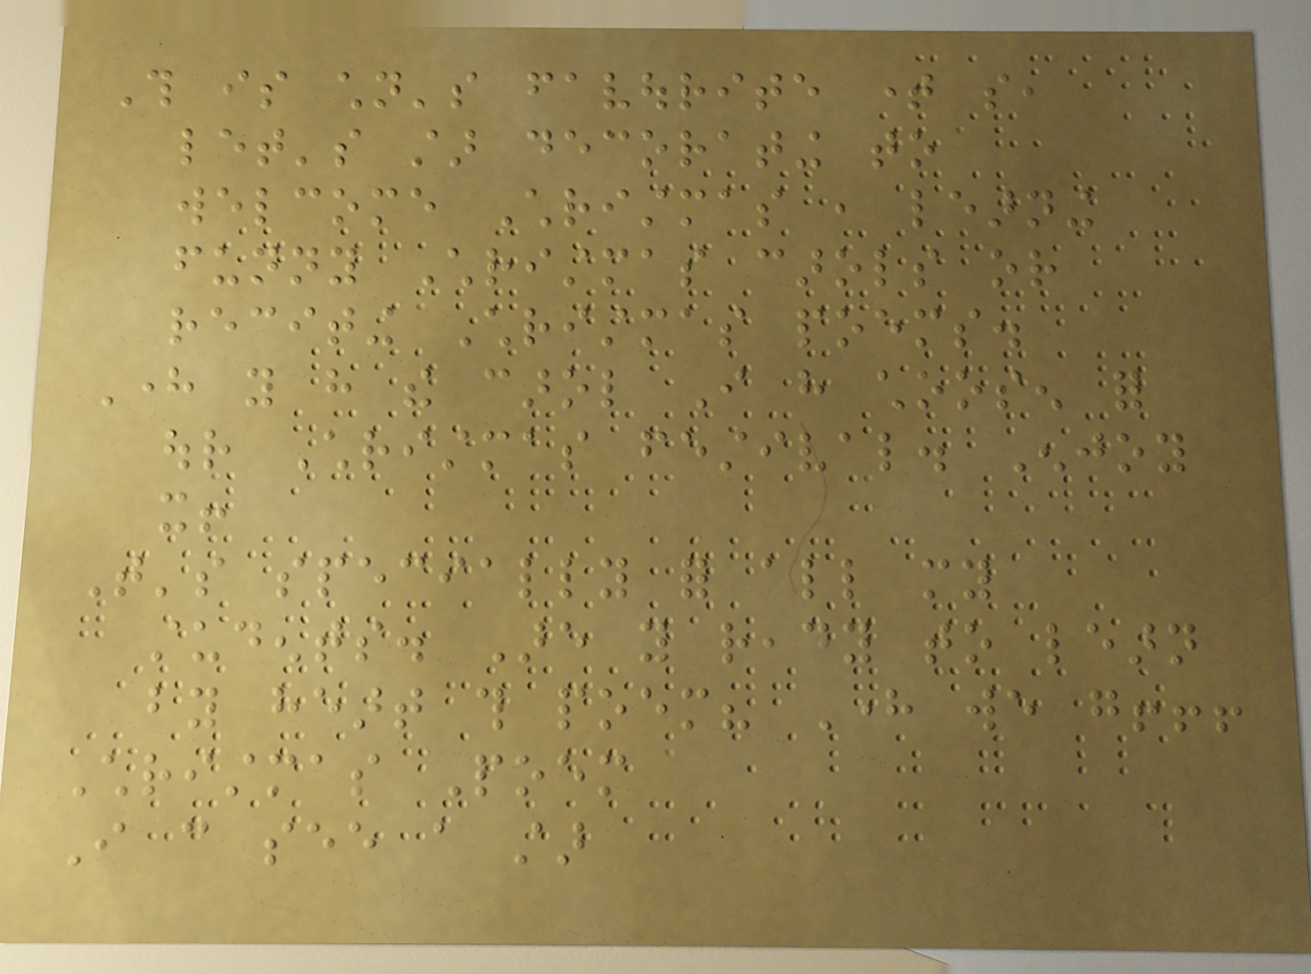This is children's favourite time so,
let's star decorating to
welcome Christmas , learning
funny Christmas carols or
reciting Christmas poems.
Here you have the carol I have choosen for
our Christmas festival. Enjoy
it!
That's specially for all my
students. Are you ready to learn
by heart this poem? Here we go!!!
Christmas Poem
I can see a star
